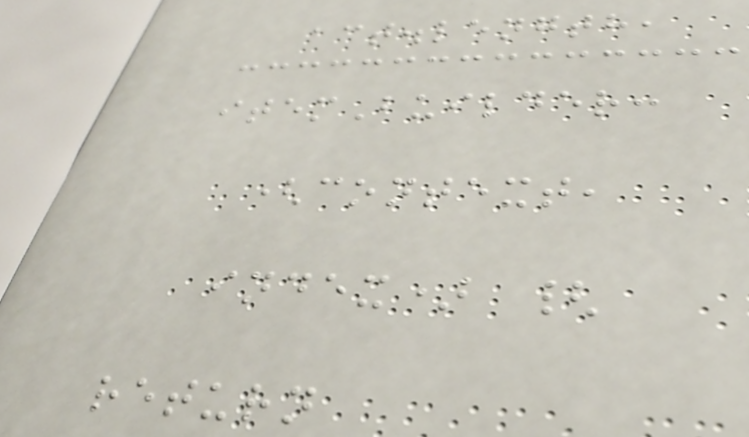act.length,
itemBuilder:
(context,
index) {
return
